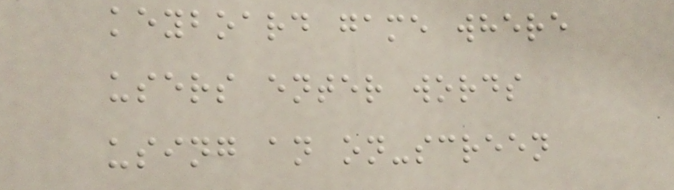keyboard game where
users enter words
using an on-screen
